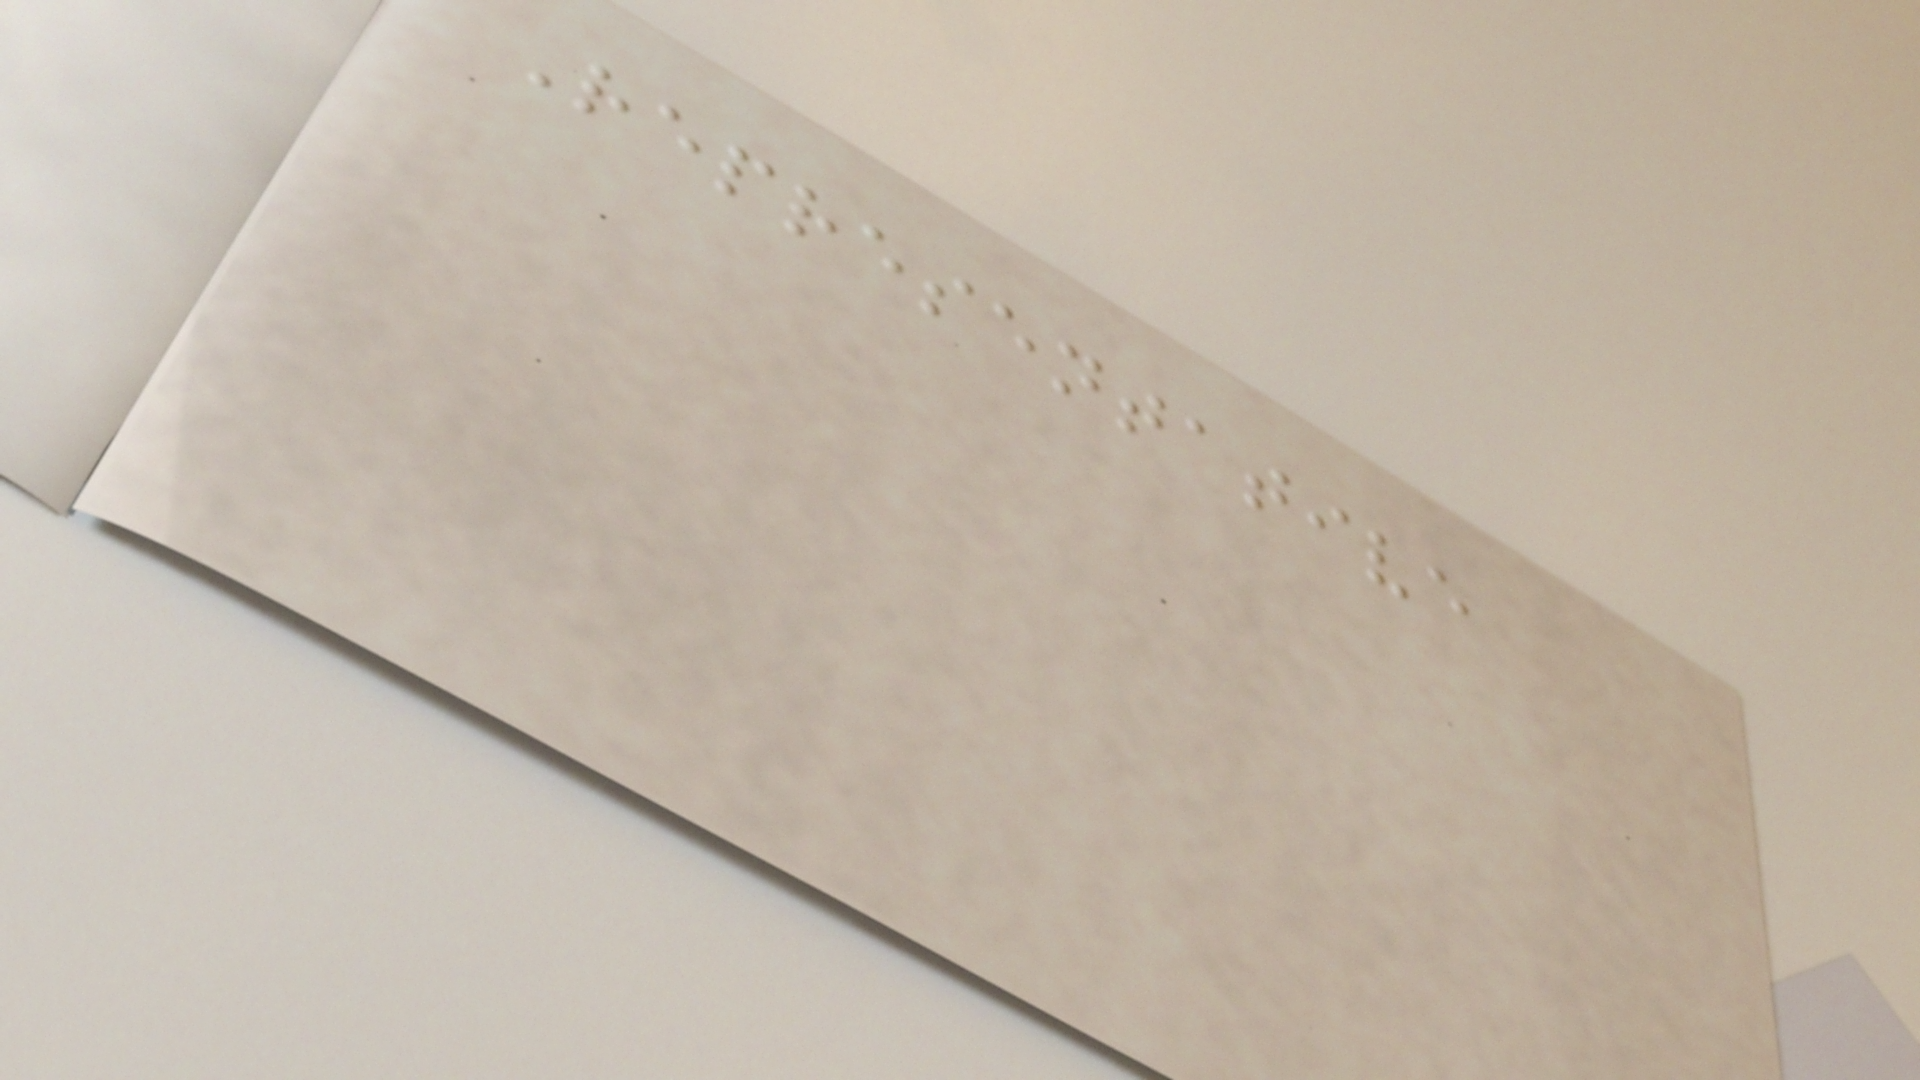Representative
